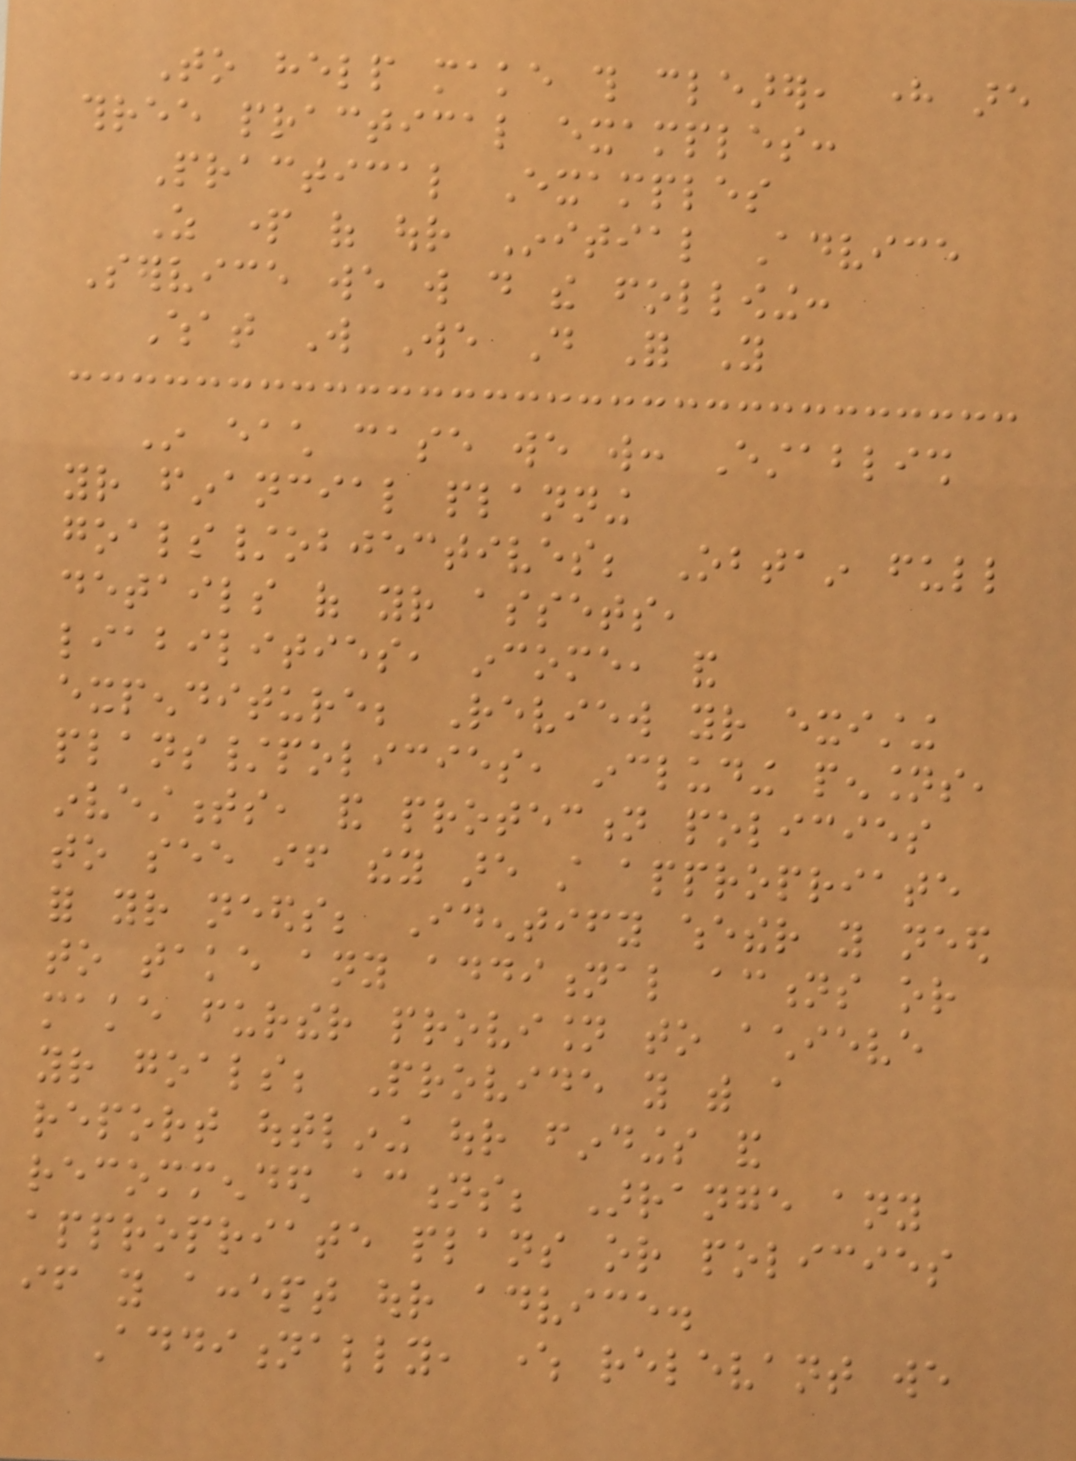To help make this clearer, here are
three practical examples:
Practical Examples
As part of our Initial Advice
Service we will do the following:
What Will We Do For You
In each case we will: Establish
your financial planning
goals/objectives; Obtain full
details of your assets,
liabilities, income, and
expenditure; Review your existing
plans/policies, including pensions,
investments, and protection policies
to see if they are still appropriate
for your needs; Identify whether you need
to take any additional actions or
make further provision to achieve
your goals; Provide you with a
report outlining our findings and
recommended actions; Arrange any
appropriate plans or policies
if you accept our advice.
Additionally, where relevant we
